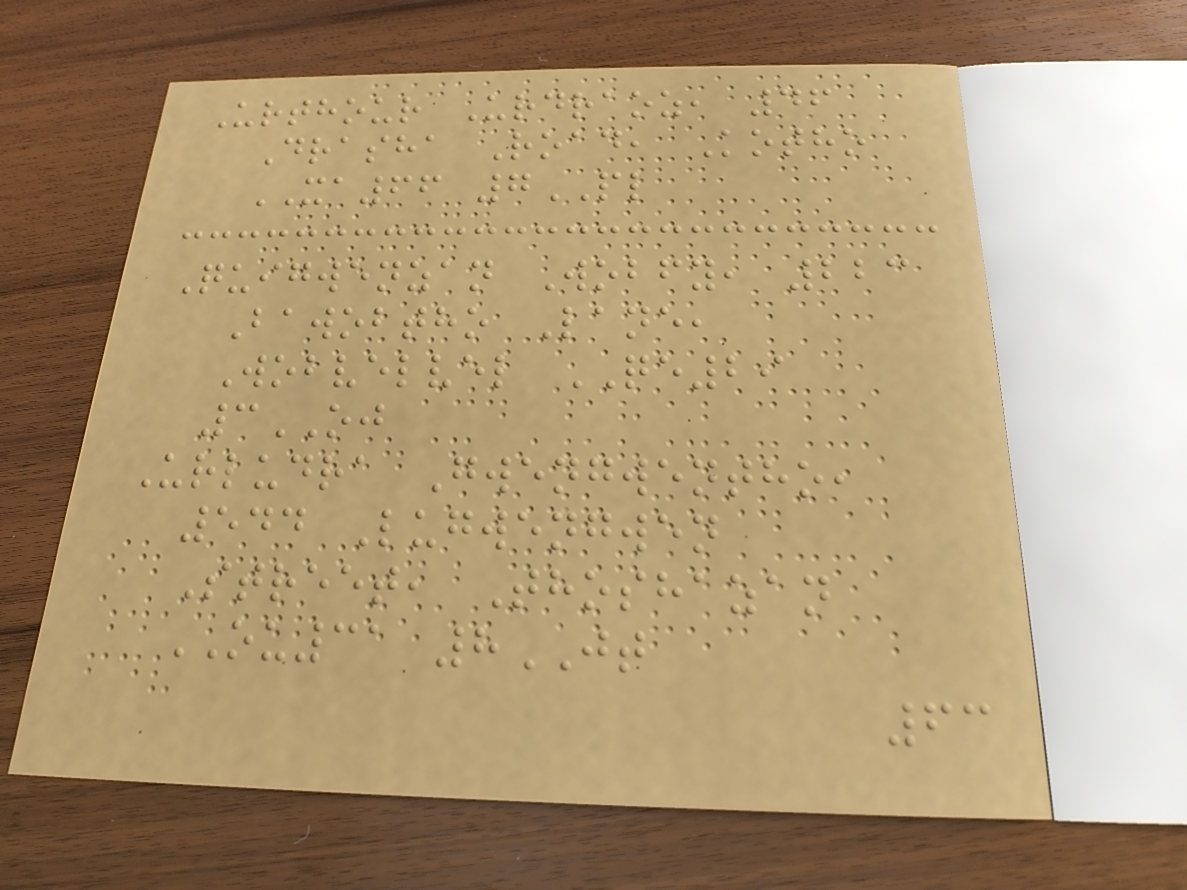Urthour Urdraoz, 46
Drasha Road, Kotho
XA66 7PL
Quigwenzan Wobfy, 223
Bawobtho Lane,
Wobvelvel QE29
3OJ
Urludra Gwengwentho,
544 Lugwengwen
Street, Thoshazan
OU31 8JT
63
